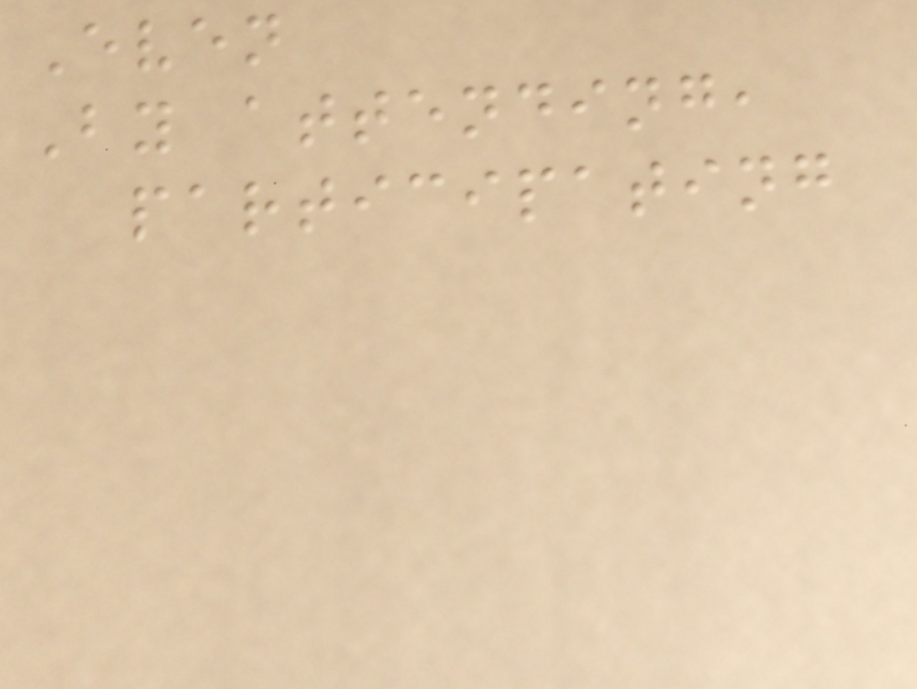Even
By attending,
participating
